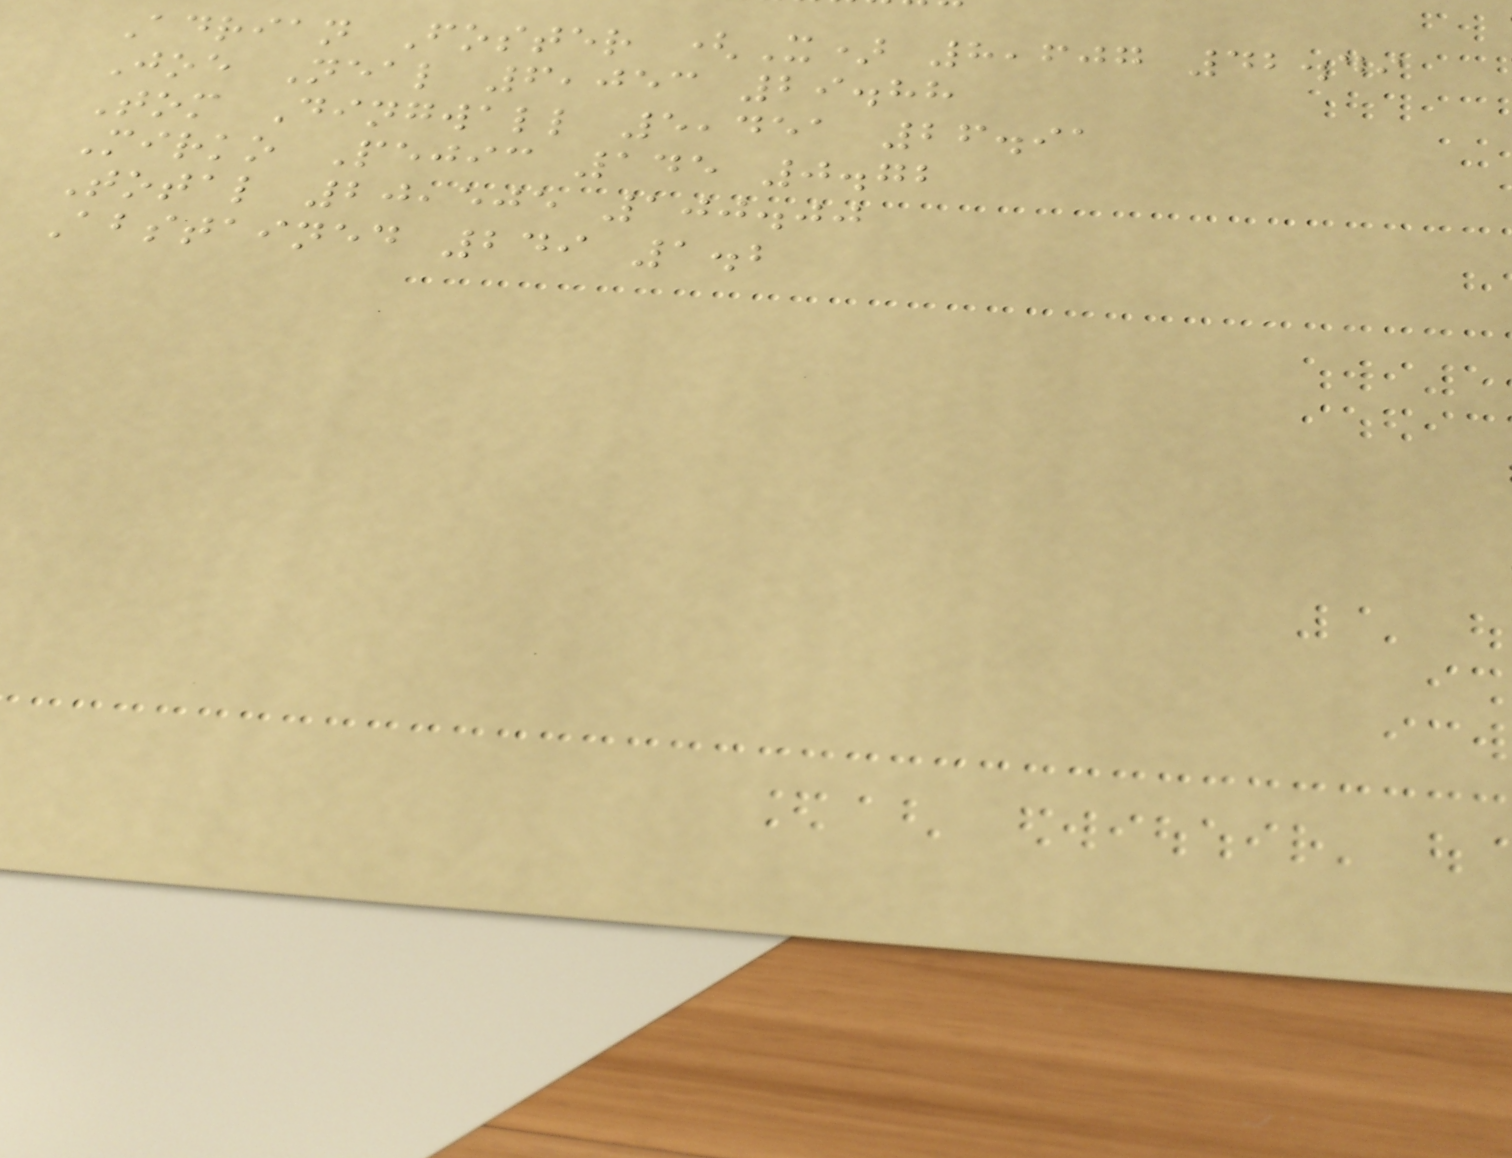Adrian Foster (X) 8,607 42.49
Joe Neal 6,053 29.88
Tom Dingwall 5,451 26.91
Mirko Pejic 145 0.72
Total 20,505 100.00
Abstained 249 1.2
